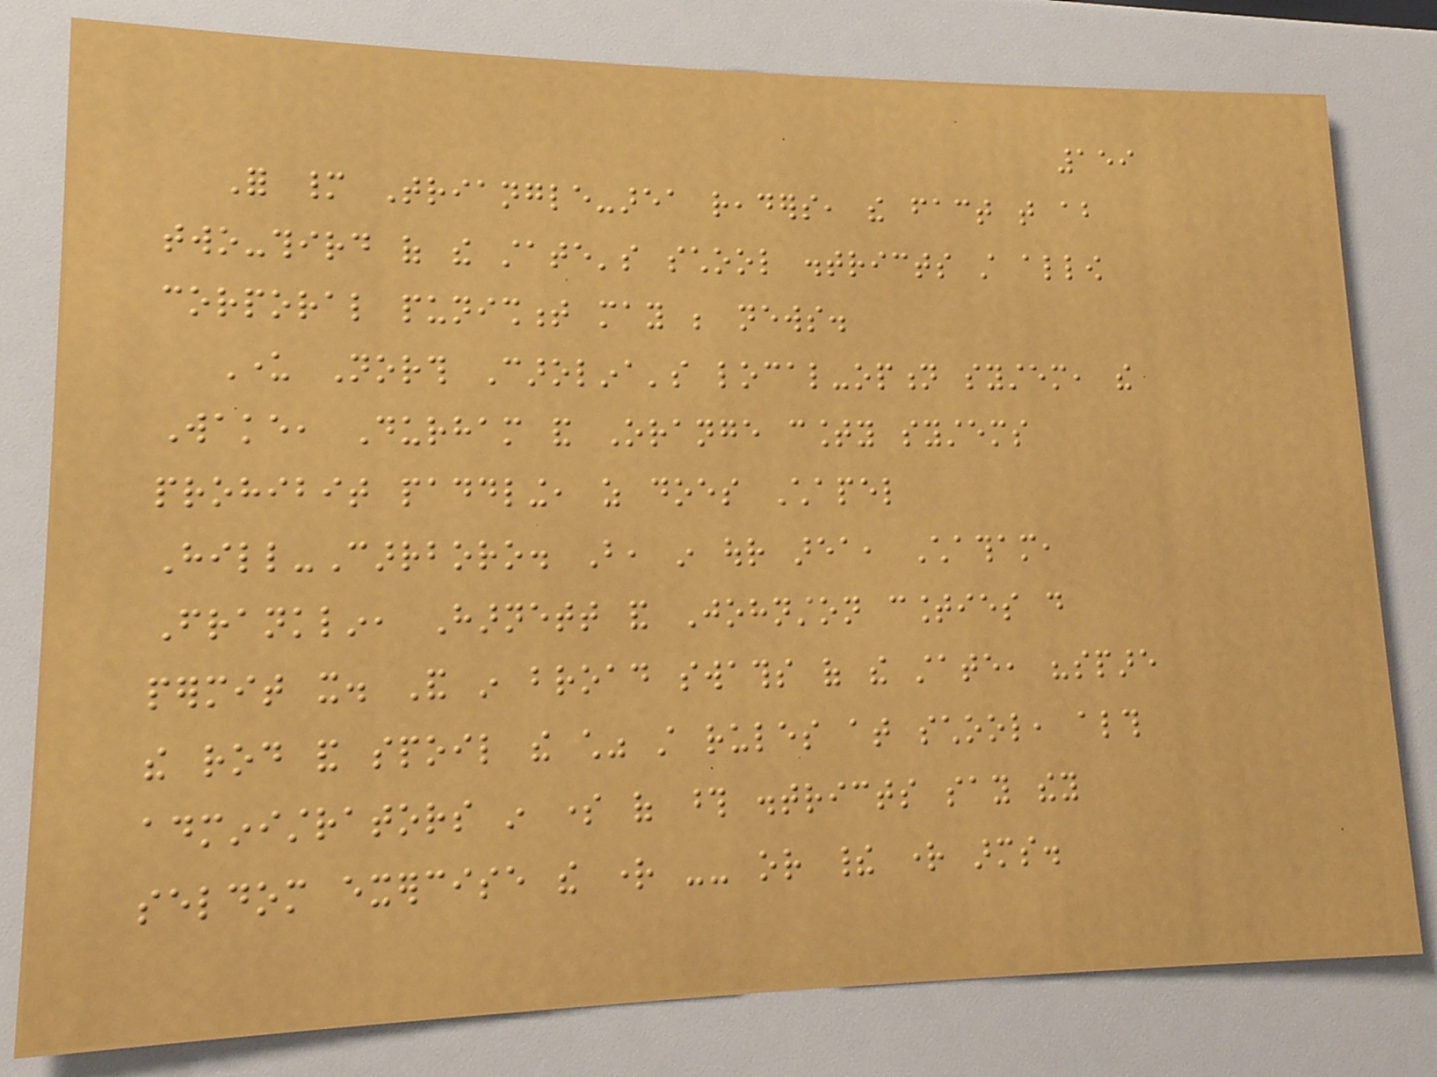159
For many Triangle-area readers, the fact that about
two-third of the state's school districts still allow
corporal punishment may be news.
Under North Carolina's local-option system, the
Wake, Durham and Orange county systems
prohibit paddling, as does Chapel
Hill-Carrboro. But, in our area, Chatham,
Franklin, Harnett and Johnston counties do
permit it. And in broad swaths of the state, "spare
the rod and spoil the child" still rules at school, although
administrators in some of those districts say they
seldom exercise the right -- or their right arms.
